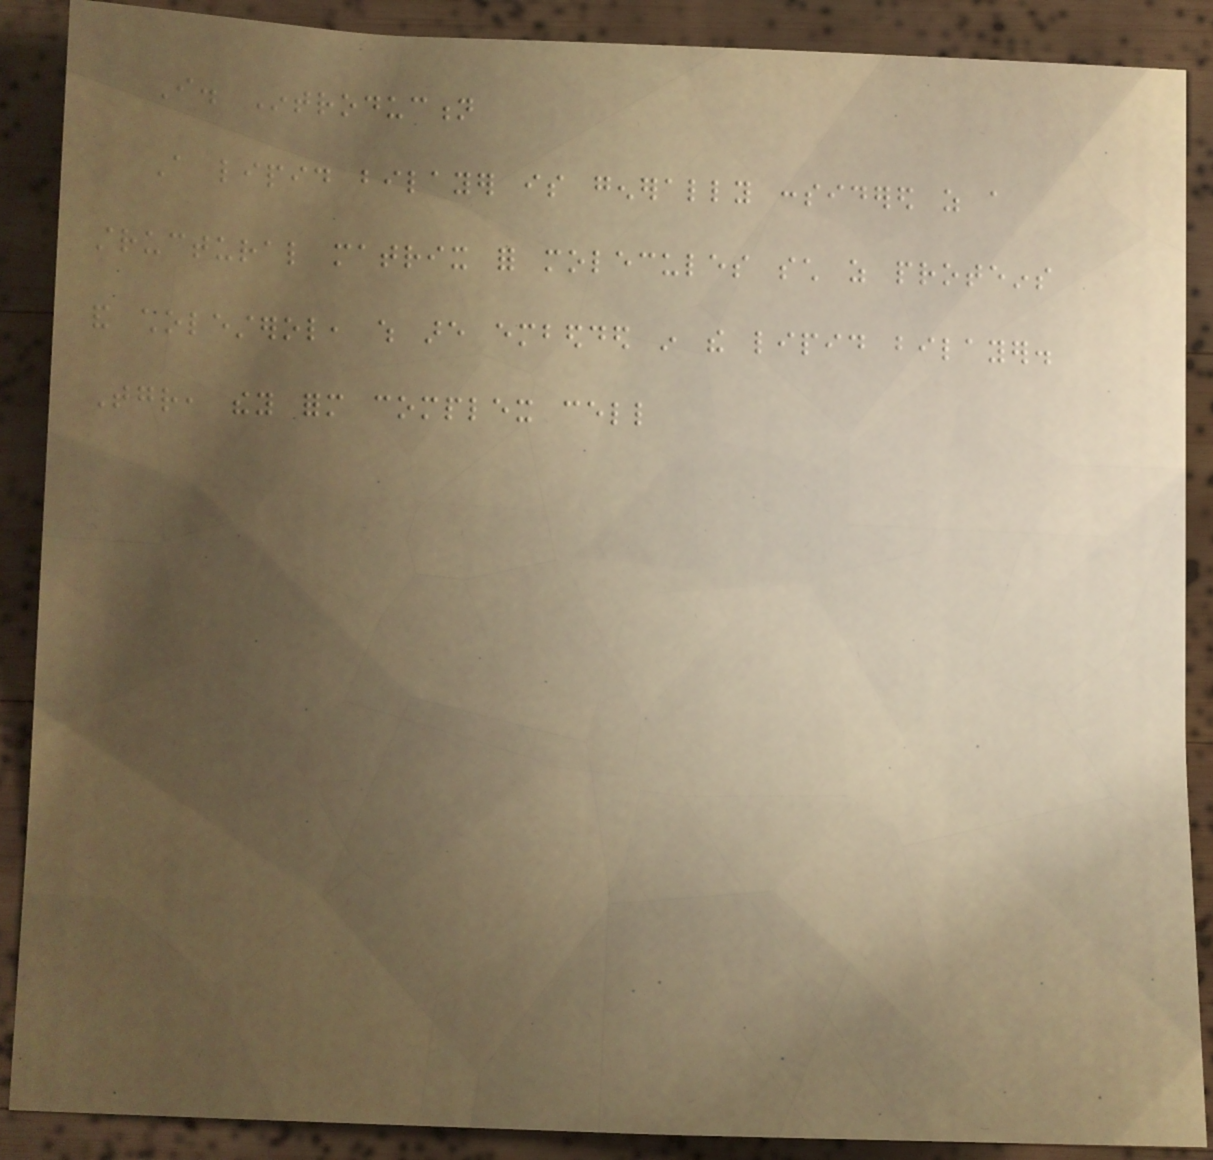I. Introduction
A lipid bilayer is generally considered as a
structural matrix for molecules such as proteins
and cholesterol, which are embedded in the lipid bilayer.
Together, they form complex cell
